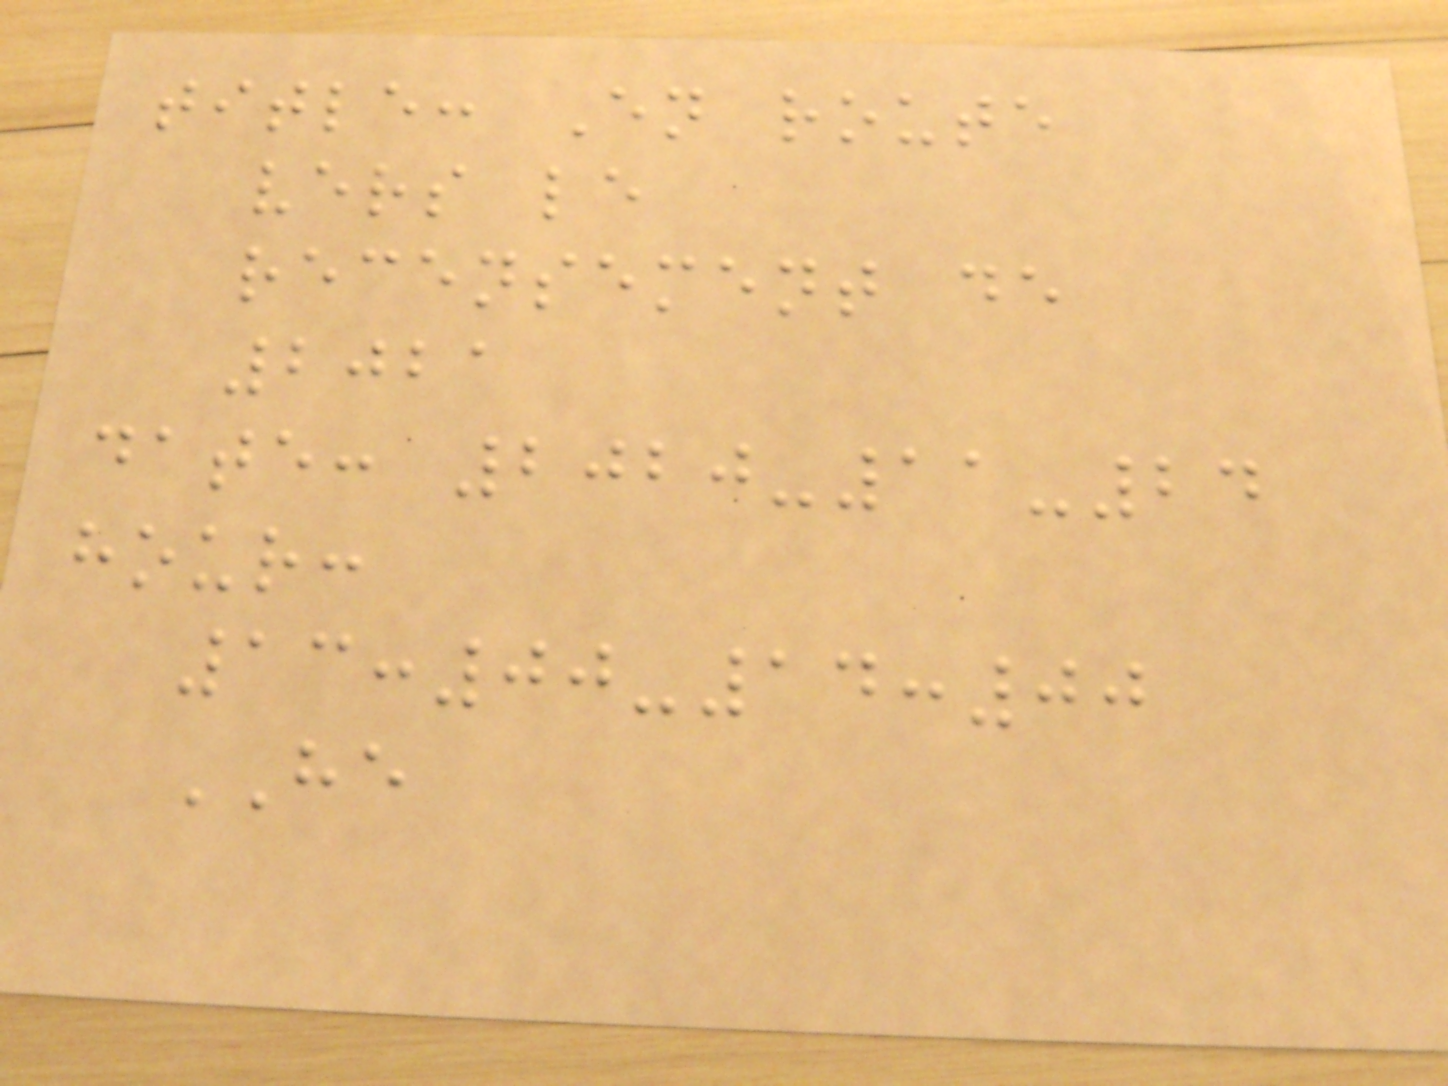title: En route
vers le
recensement de
2021
date: 2020-11-24
hour:
13:00-14:00
HE
